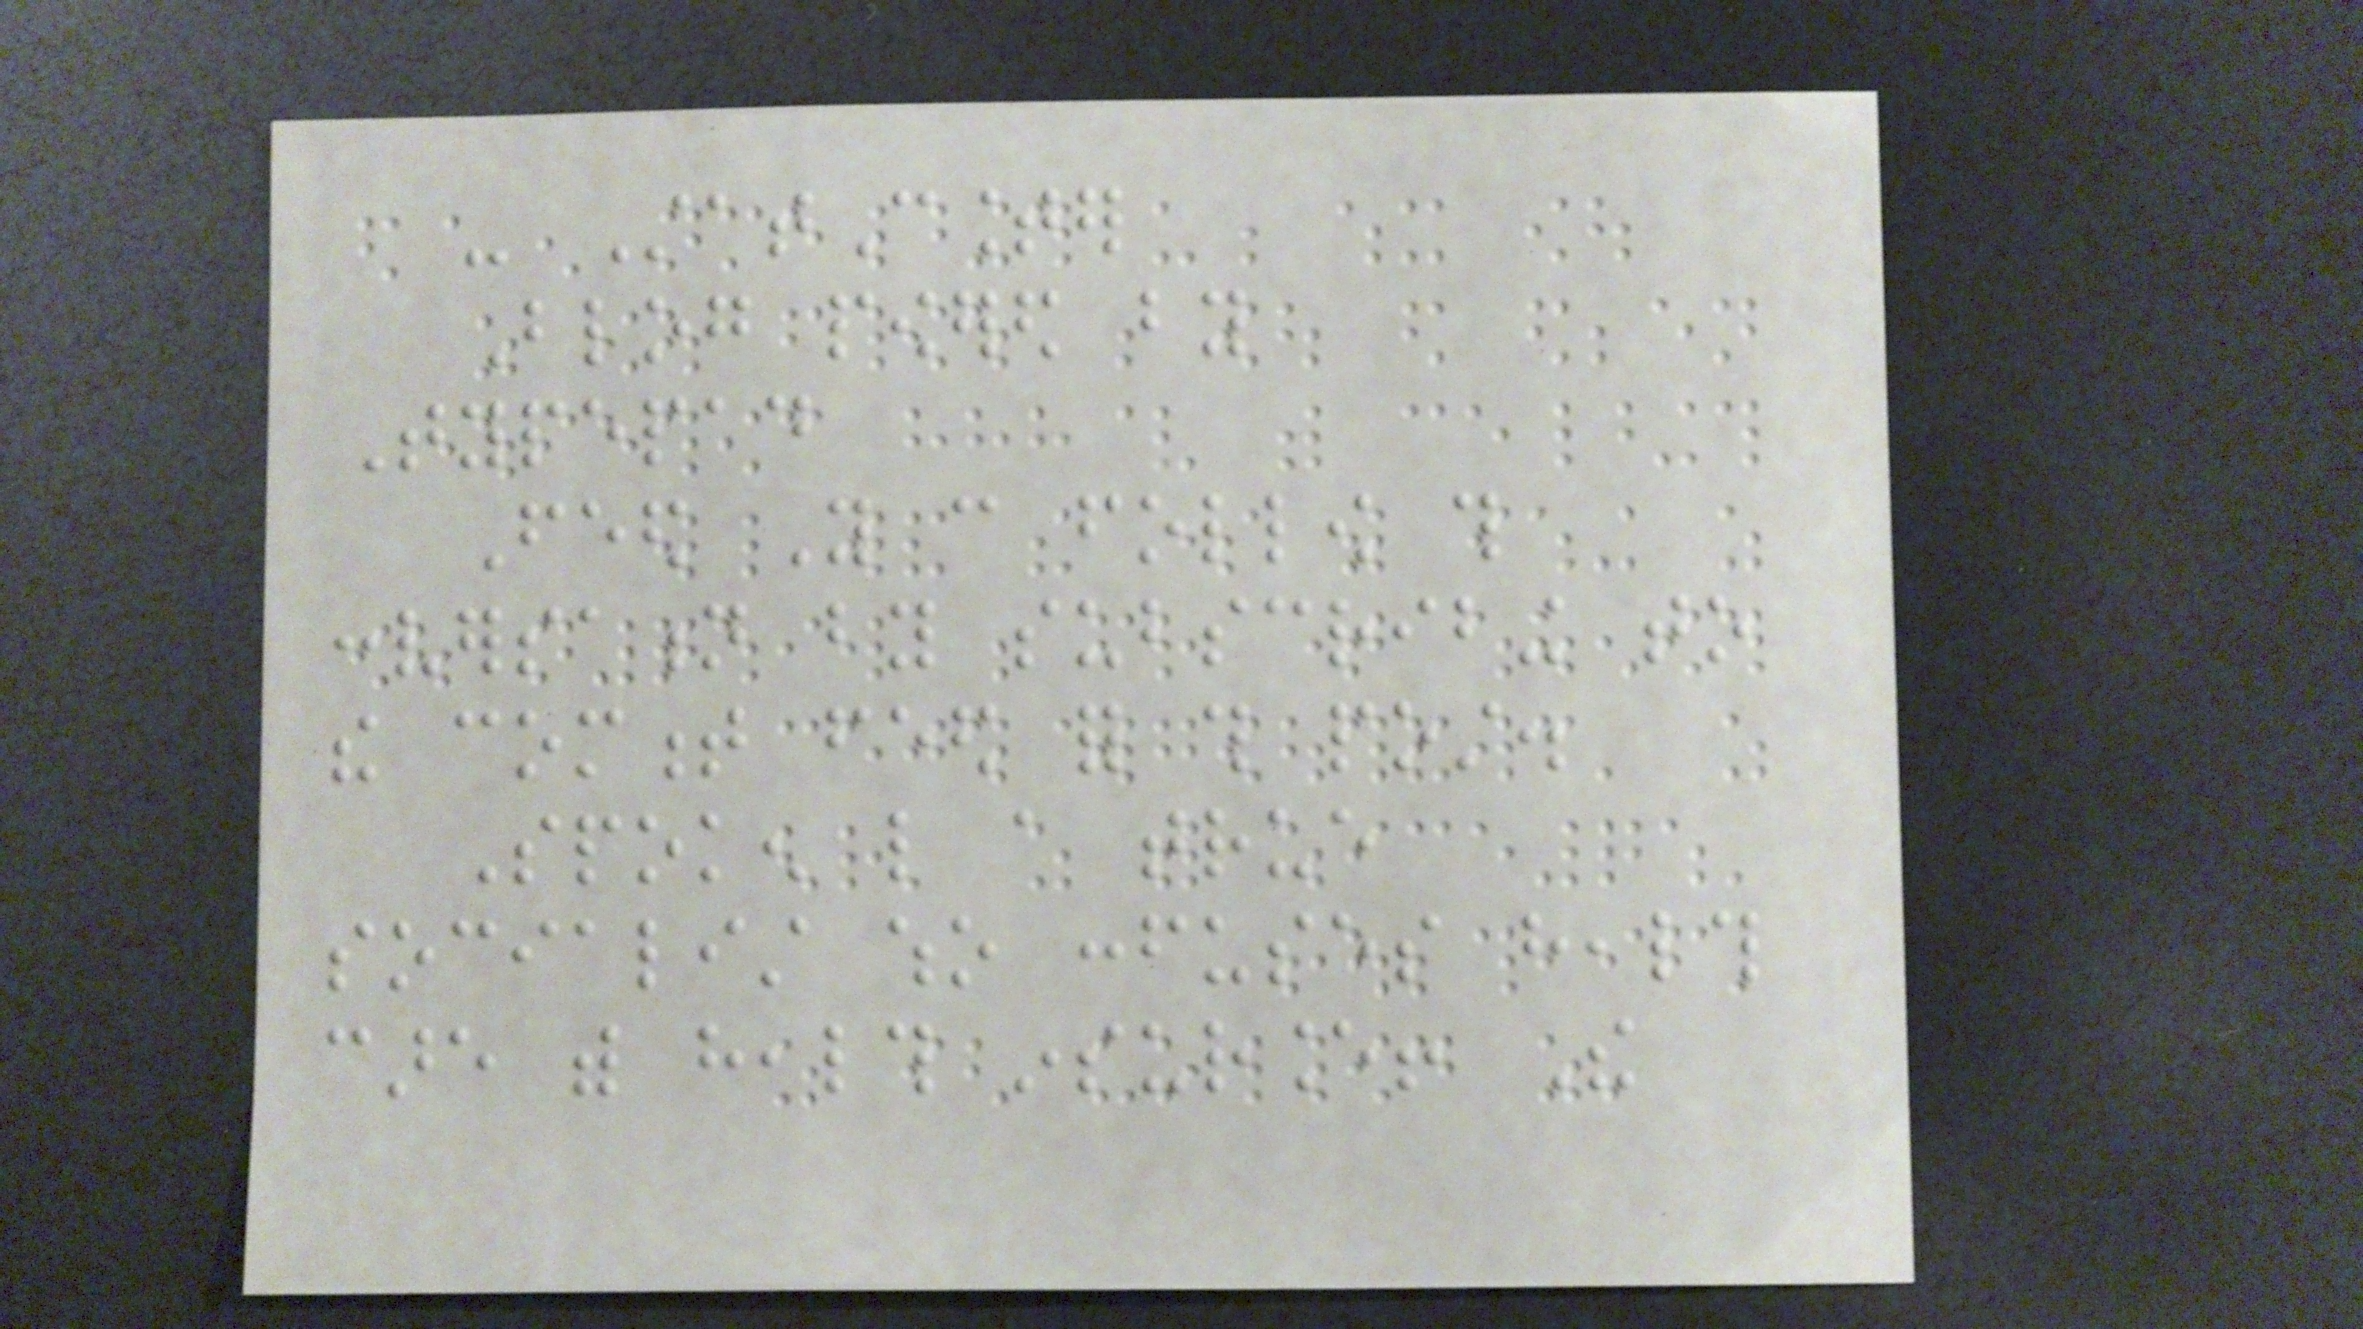- StatCounter
Blog powered by
Typepad
Feed You can follow this
conversation by subscribing to
the comment feed for this post.
Spoken like a true
socialist who confuses health
care with health insurance! The
